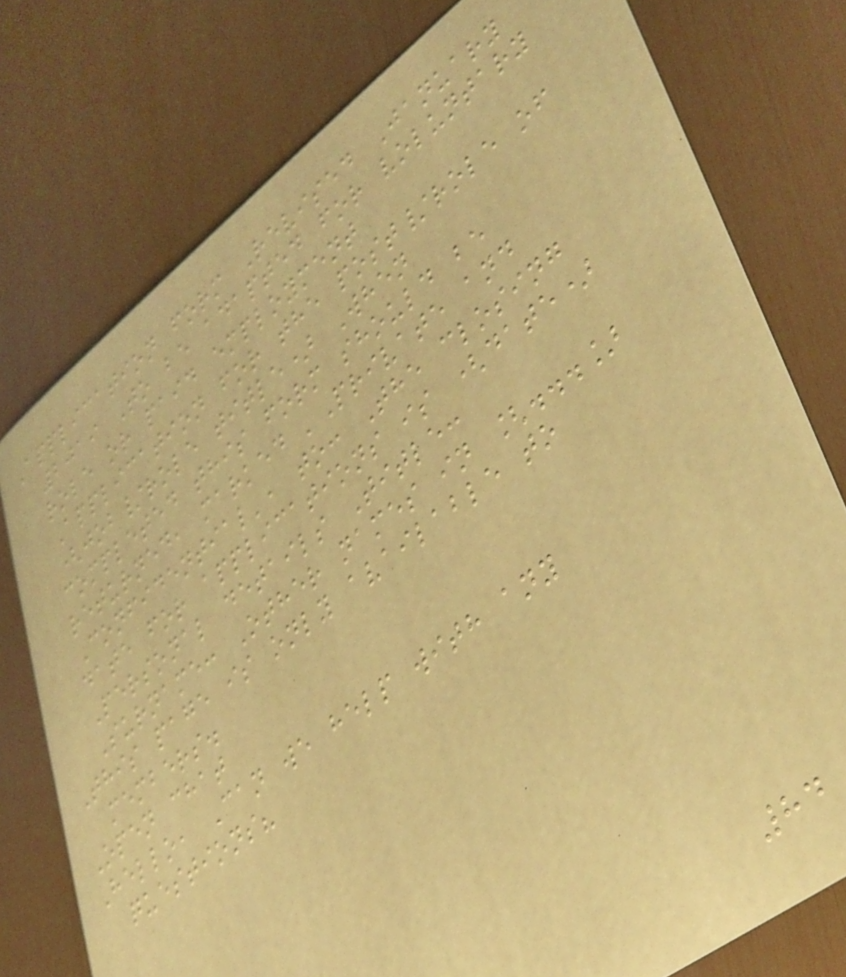Application form Revised January
2019 To be adapted for voluntary
role or paid employment
Application for the post/role of
(job/role title) When
completed this form should be
returned, marked 'Private and
Confidential', to: The closing
date for applications is (date)
Personal details Title:
Surname: Other names in [...]
This page is only available to
members.
Open chat
Hello, Can we help with any
questions?
84
